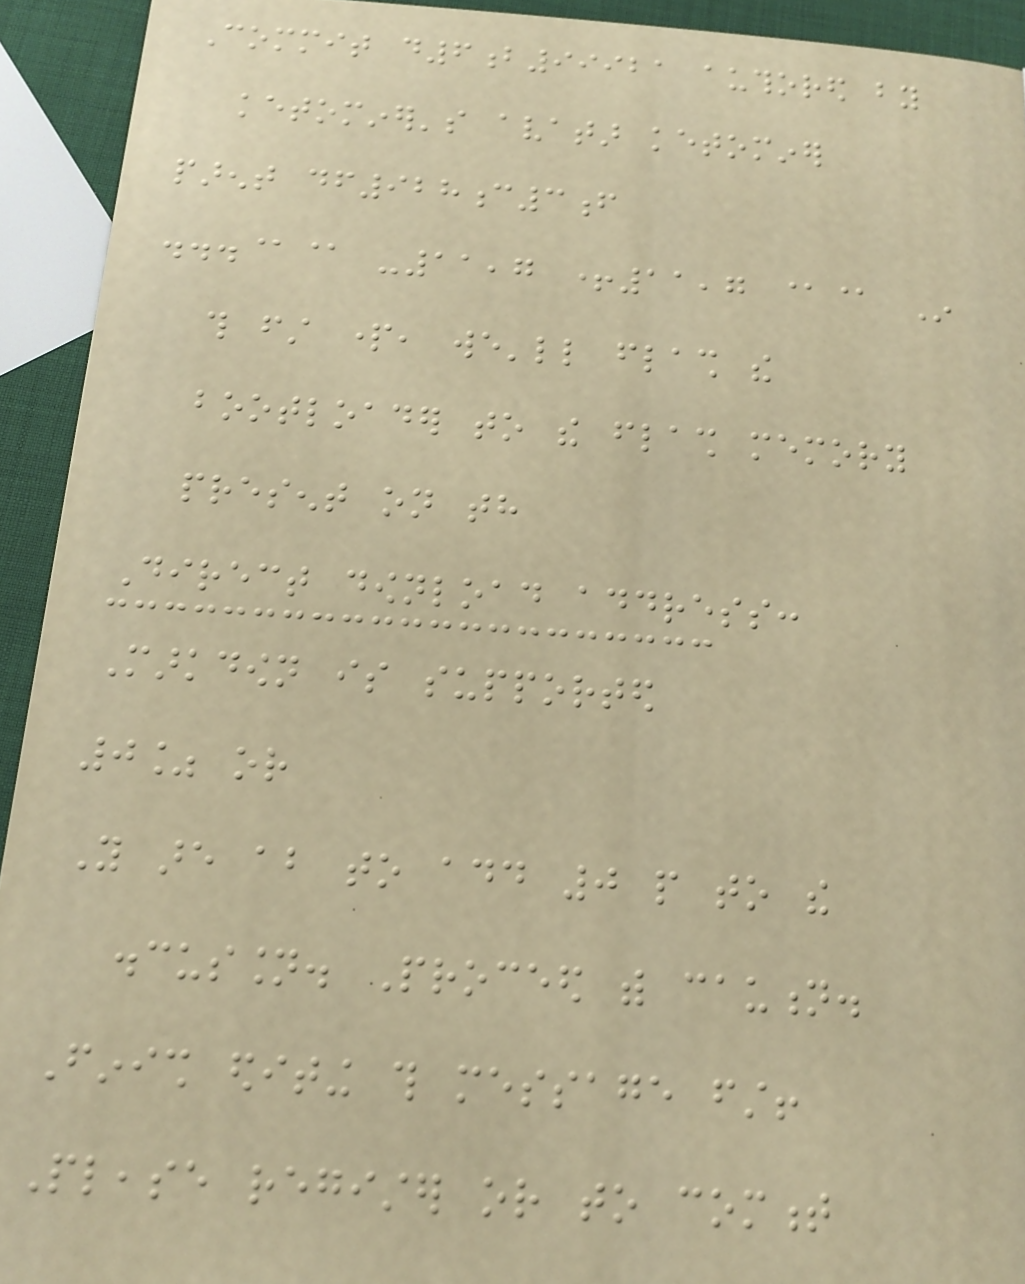Commit d6b99921 authored by
ketominer's avatar ketominer
parent df928c3f
...@@ -11,7 +11,7 @@ In
this first part, we'll flash the
bootloader to the flash memory
present on th
Direct download address:
Markdown is supported
0% or
You are about to add 0 people to the
discussion. Proceed with caution.
Finish editing this message first!
Please register or to comment
